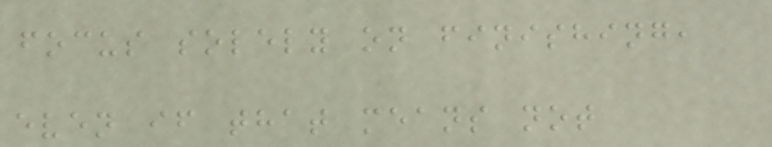focus solely on finishing,
even if that means not
